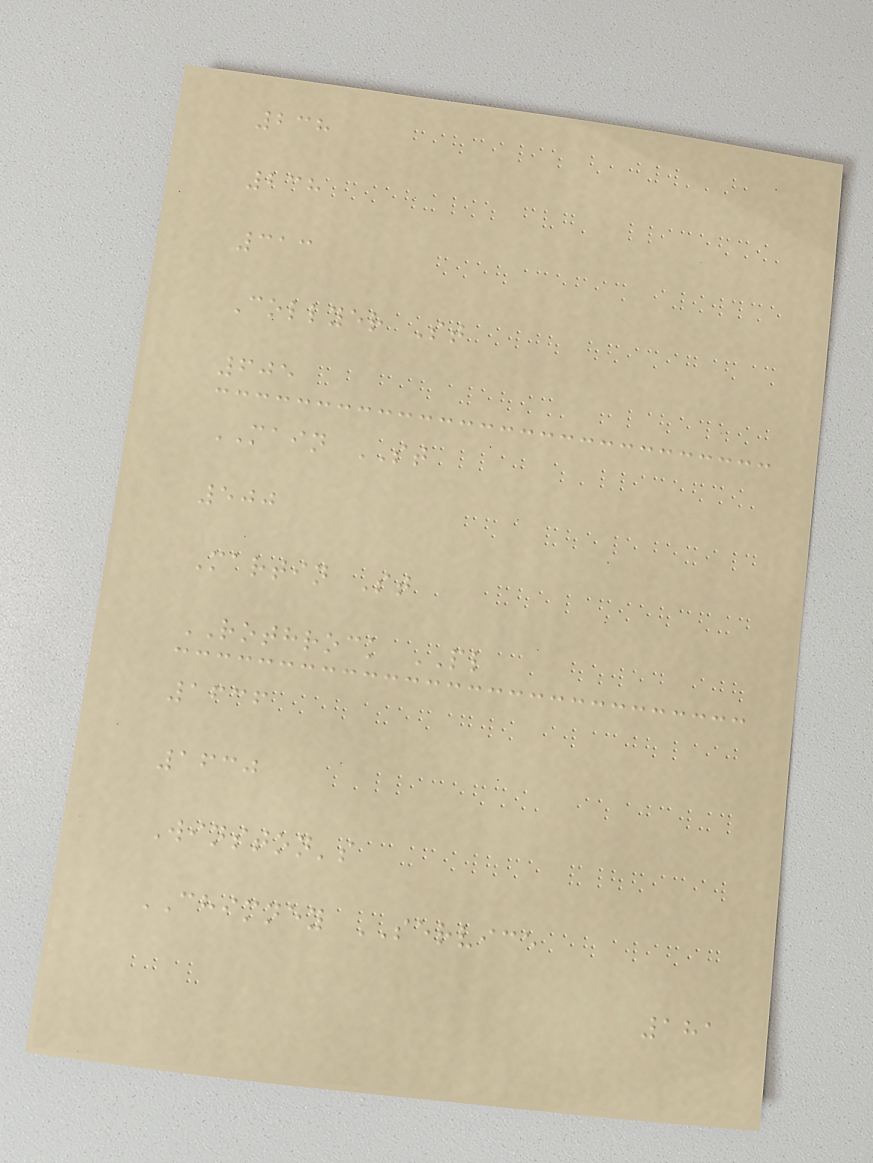238
238
313
Collyer St
605
MAIN ST
500
Martin St
ROTHROCK PL
1636
1630
Winston's
CHIMNEY SERVICE
181
